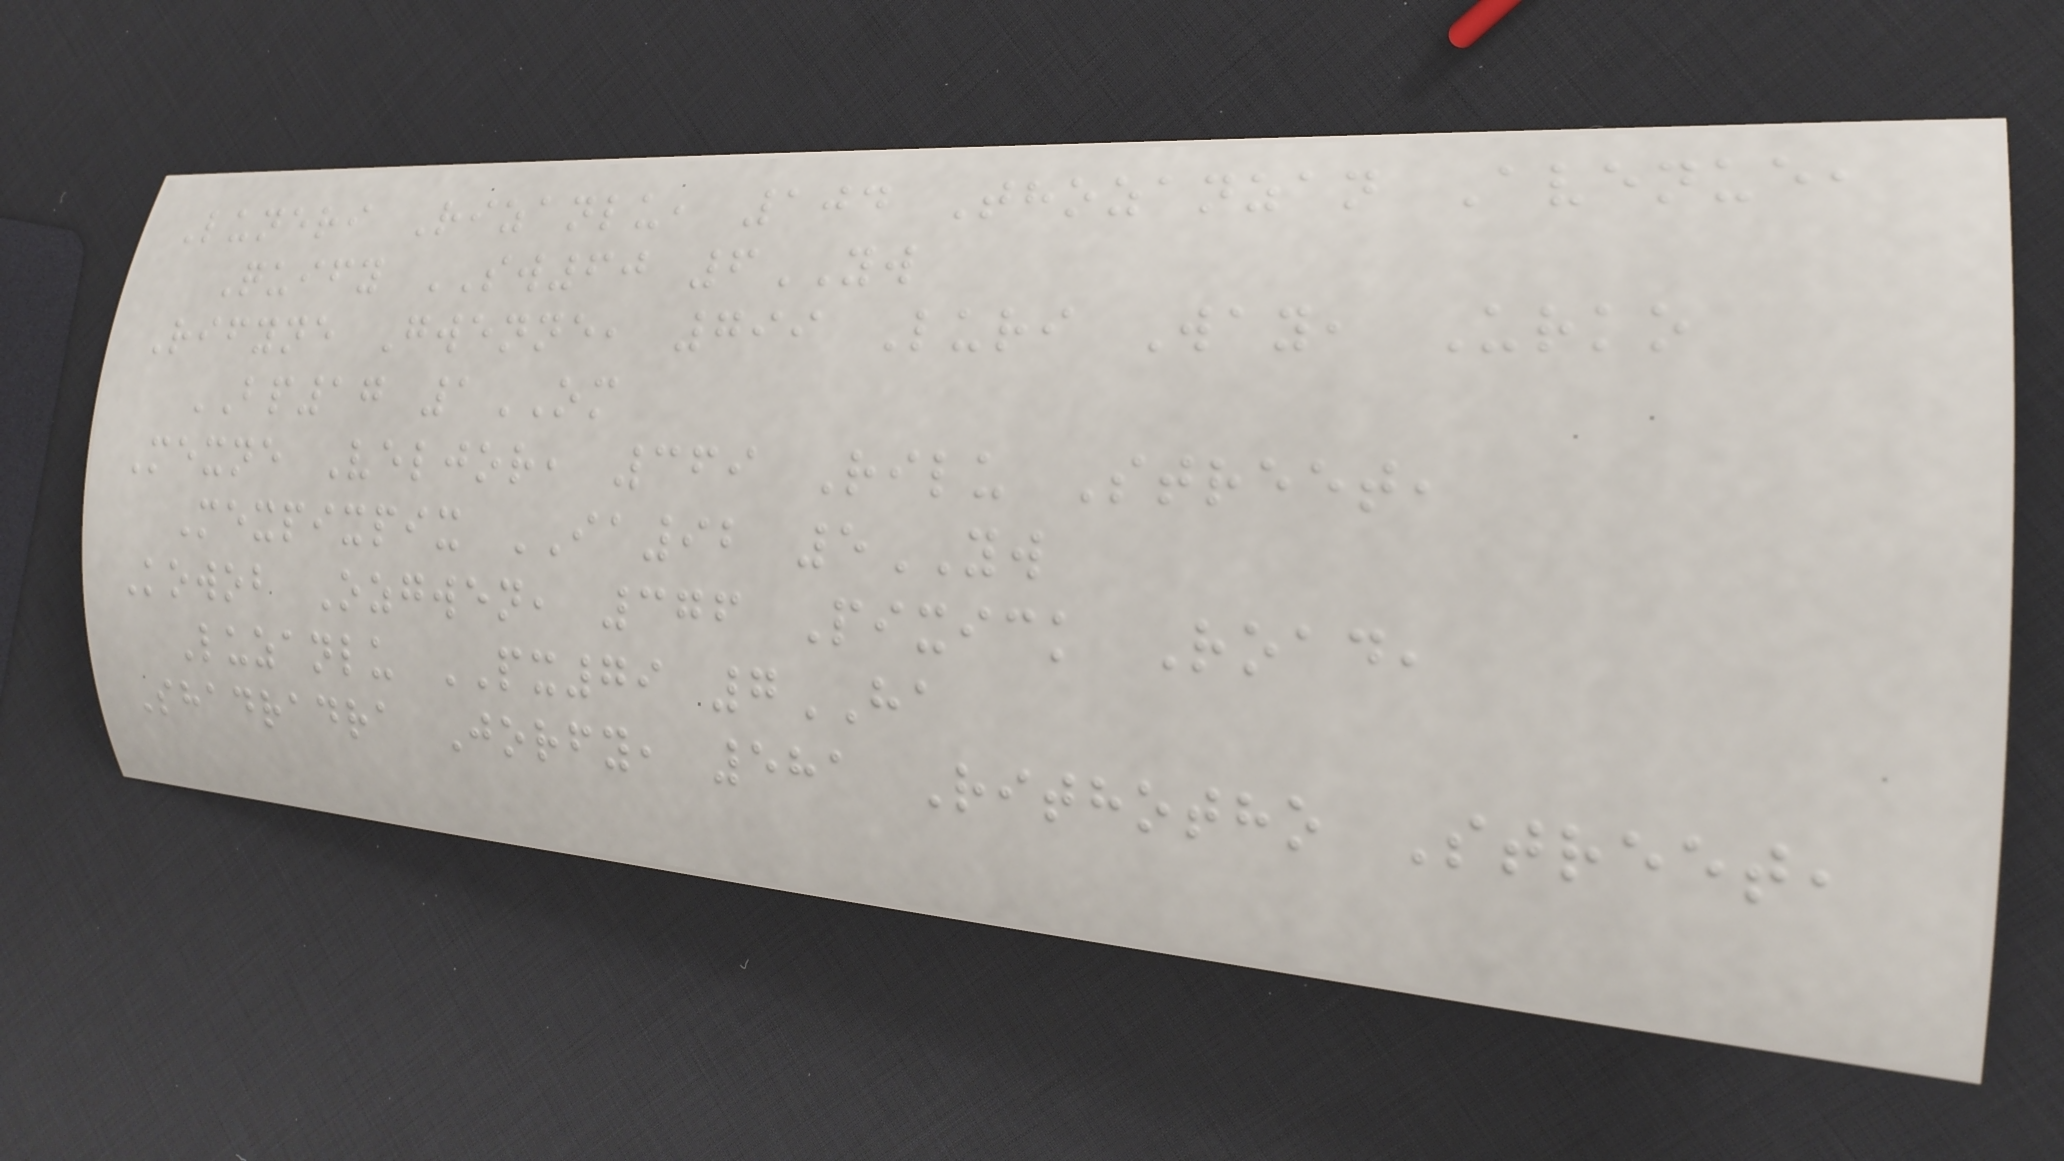Luneri Rizanlu, 104 Thozanzan Avenue,
Quify SW60 6YW
Rifyne Gwenne, 799 Luri Way, Urko
BP17 1OM
Mexne Veljor, 369 Rilu Street,
Mexpixpix IA92 5YW
Kowob Ozgwen, 376 Pixick Road,
Luzanlu PX79 7HA
Shadradra Jorfy, 581 Rithotho Street,
